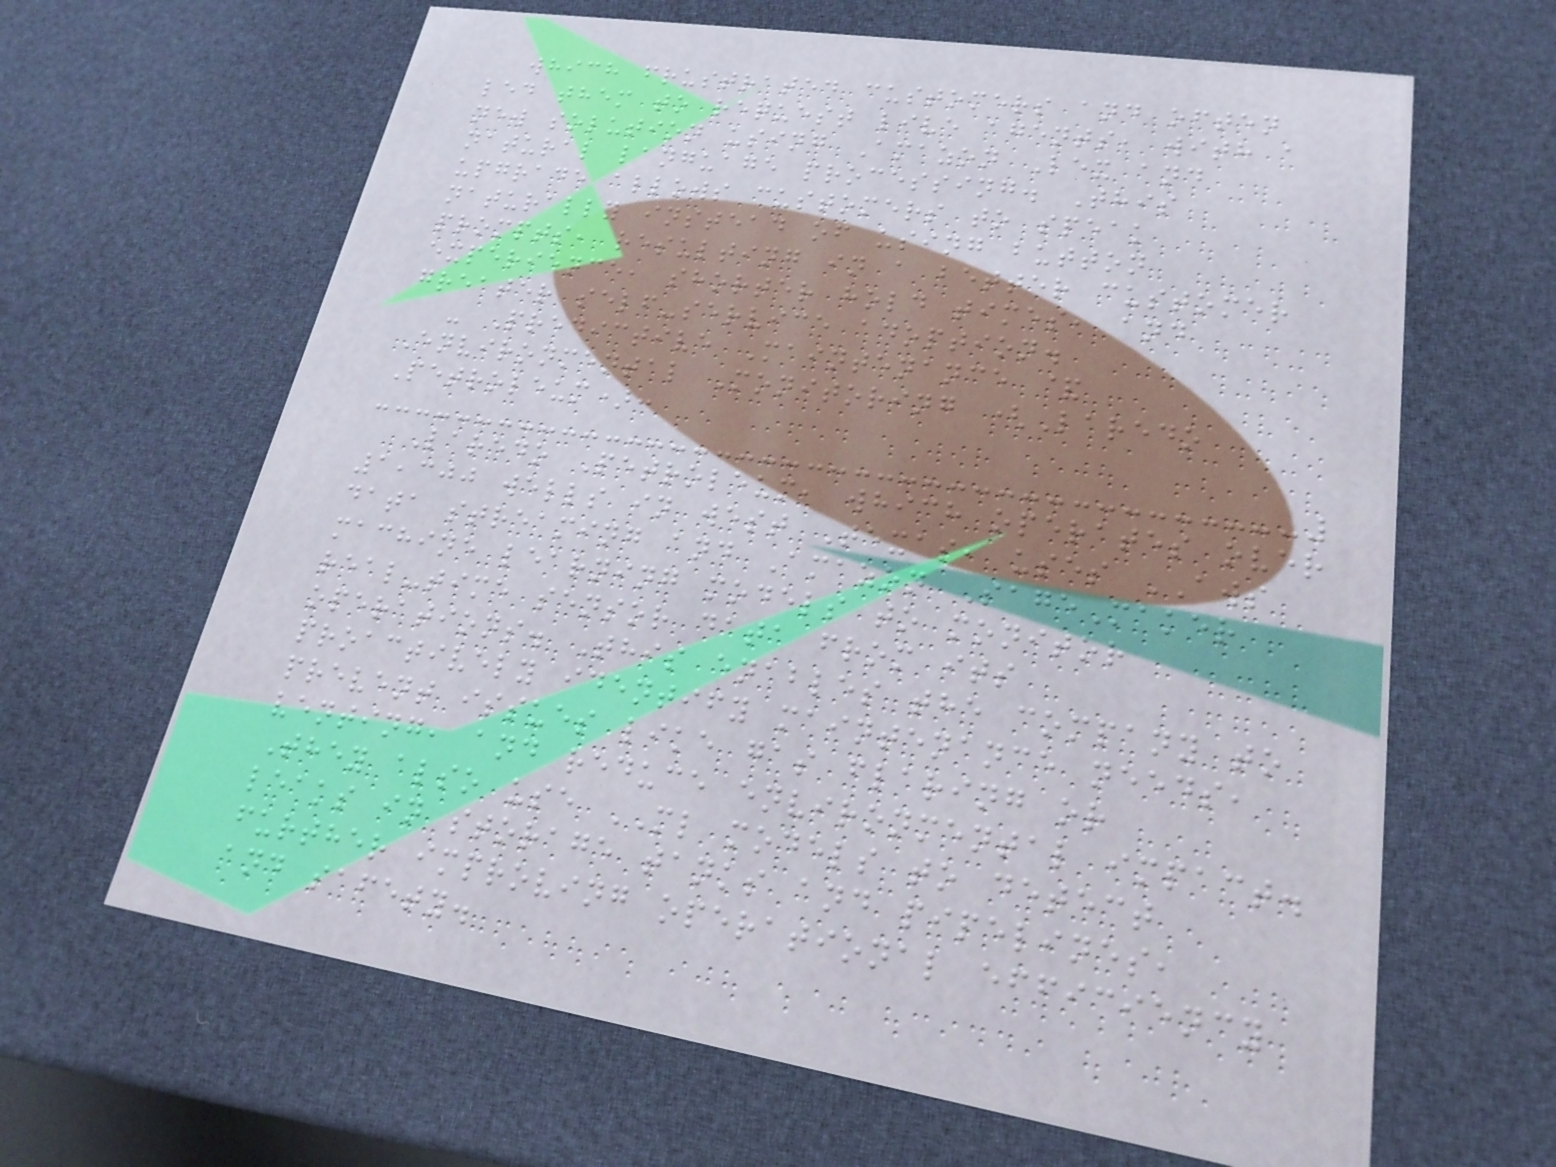which frustrated customers and often
led them to request live agents, with a
new solution using Amazon Lex and
natural language processing. This
upgrade allows customers to speak
naturally instead of using button
prompts, resulting in a better customer
experience, shorter hold times, and
greater self-service adoption.
- Predictive Maintenance &
Environmental Monitoring (Laredo
Petroleum):
Laredo Petroleum, which operates over
1,300 wells in west Texas, uses AWS
data streaming and Amazon SageMaker
machine learning models to monitor
real-time sensor data from its
operations. This enables the company to
proactively identify maintenance needs,
prevent issues like gas flaring or
venting, and reduce environmental impact.
They also use ML models to detect
leaks in storage tanks and pipelines,
further improving operational efficiency
and safety.
